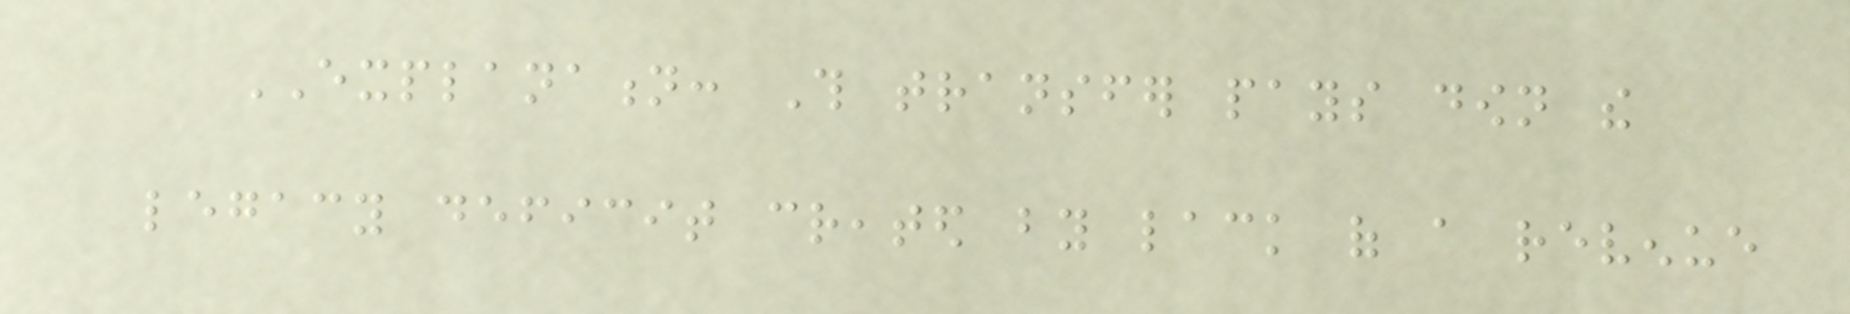EXPLANATION: This transfer pays down the
legacy deficit created by lack of a revenue
